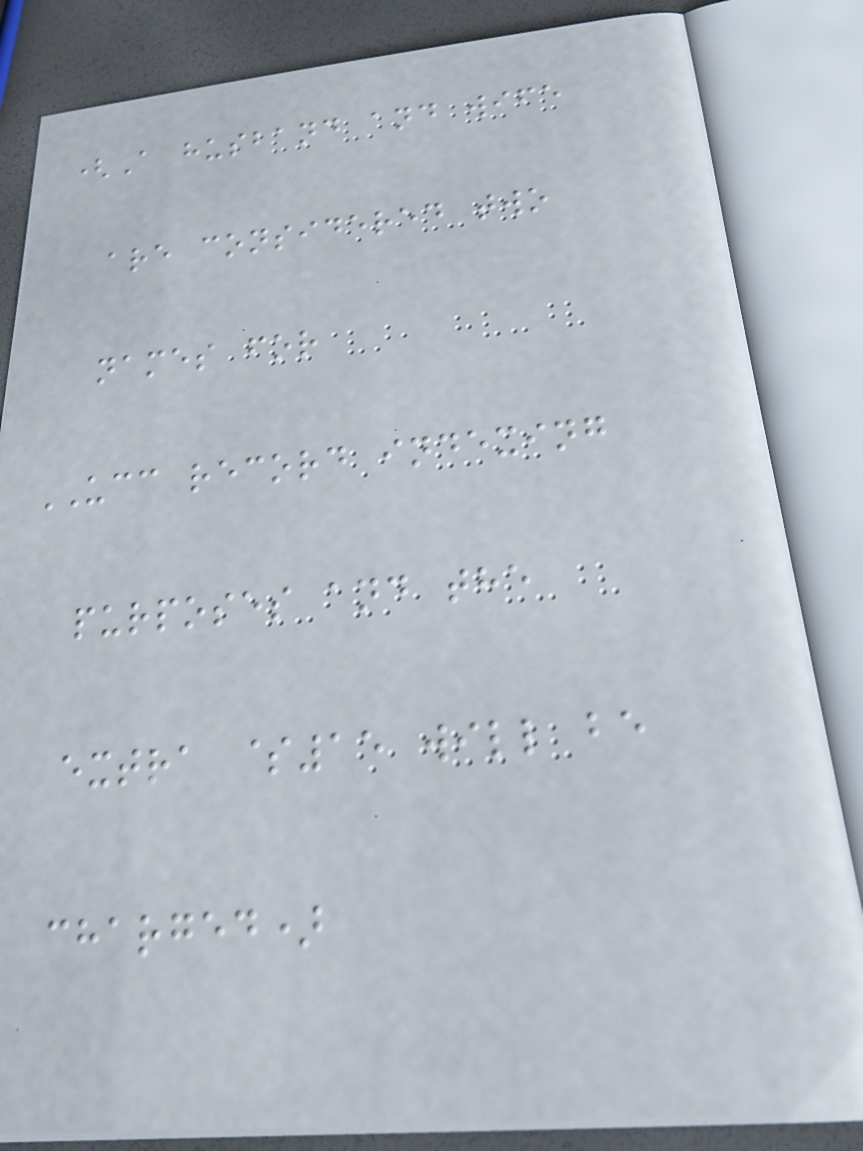(A husband and wife
are considered two
names for
UCC record indexing
purposes and the
extra $15 will be
charged)
